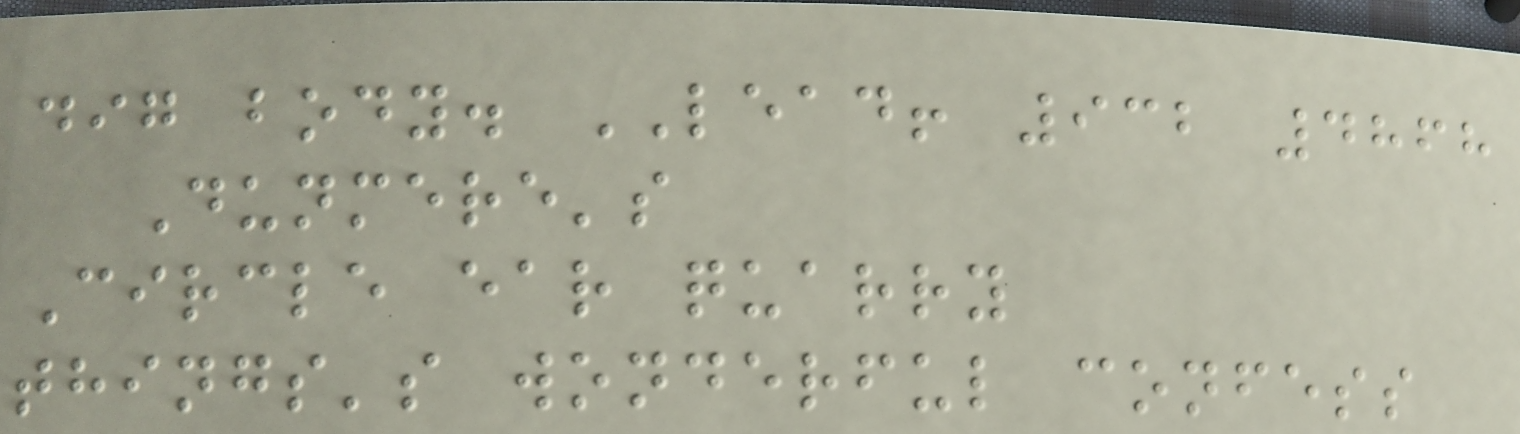dig body. LEAD! 932 4868
Dunmere's
Circle ear quarry
things's wonderful confess
